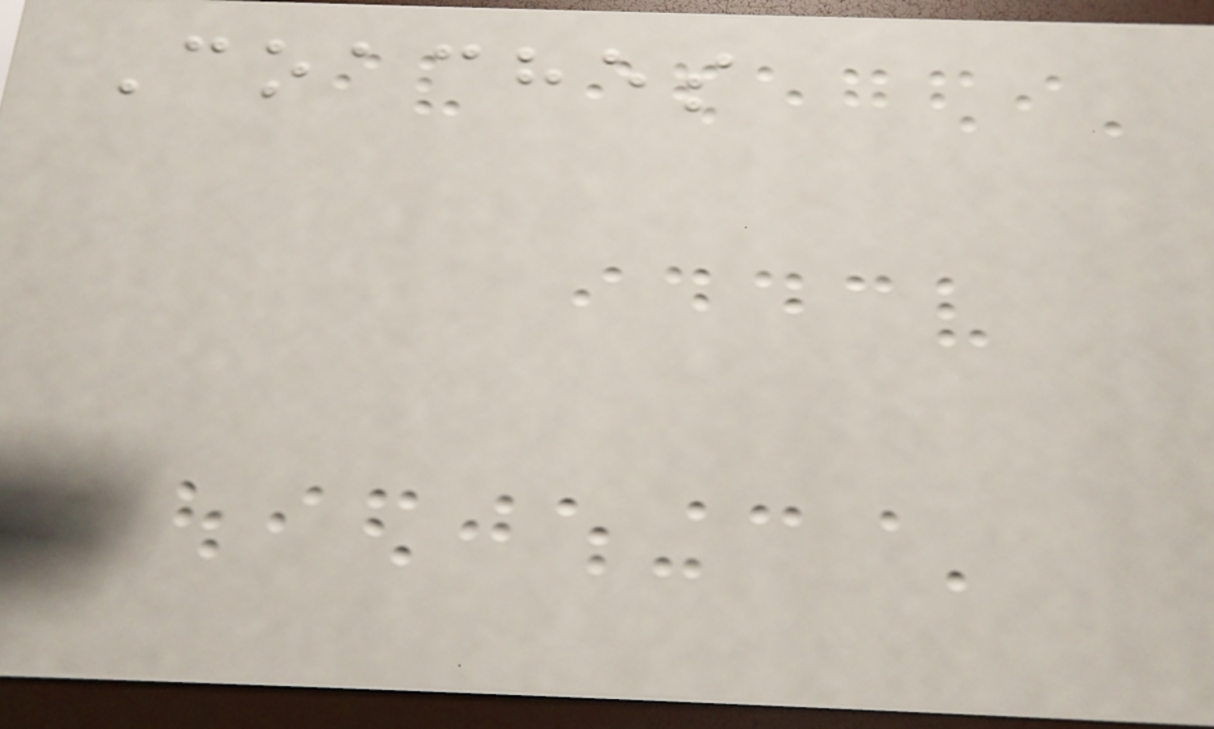Coaches
